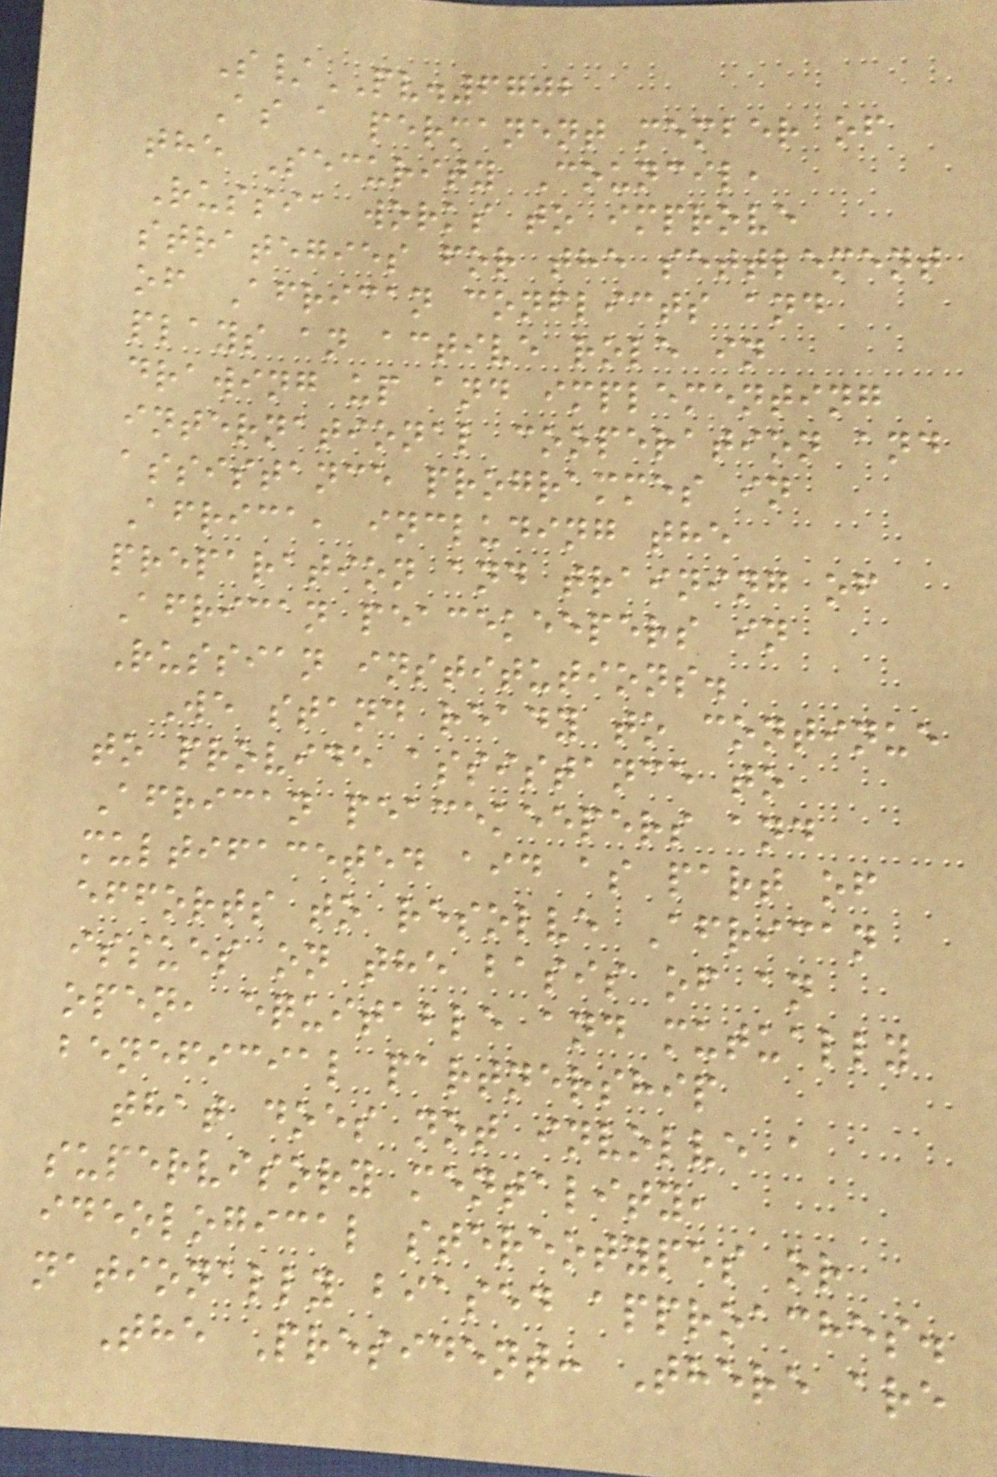S/PV.6702
As a permanent member of
the Security Council,
Russia works to improve
strategies for the settlement
of African conflicts and
plays an active role in
drawing up and implementing
international cooperation and
assistance programmes in
Africa, including the
preparation and training of
African peacekeepers in
Russian institutions.
We stand ready to continue
to provide assistance to
African peacekeepers and
multifaceted aid as part of
efforts to resolve African
issues on the basis of an
open, equitable and mutually
beneficial partnership
that does not involve a
supervisory mentality,
ideological stereotypes or
nationally biased approaches.
The President: There are
